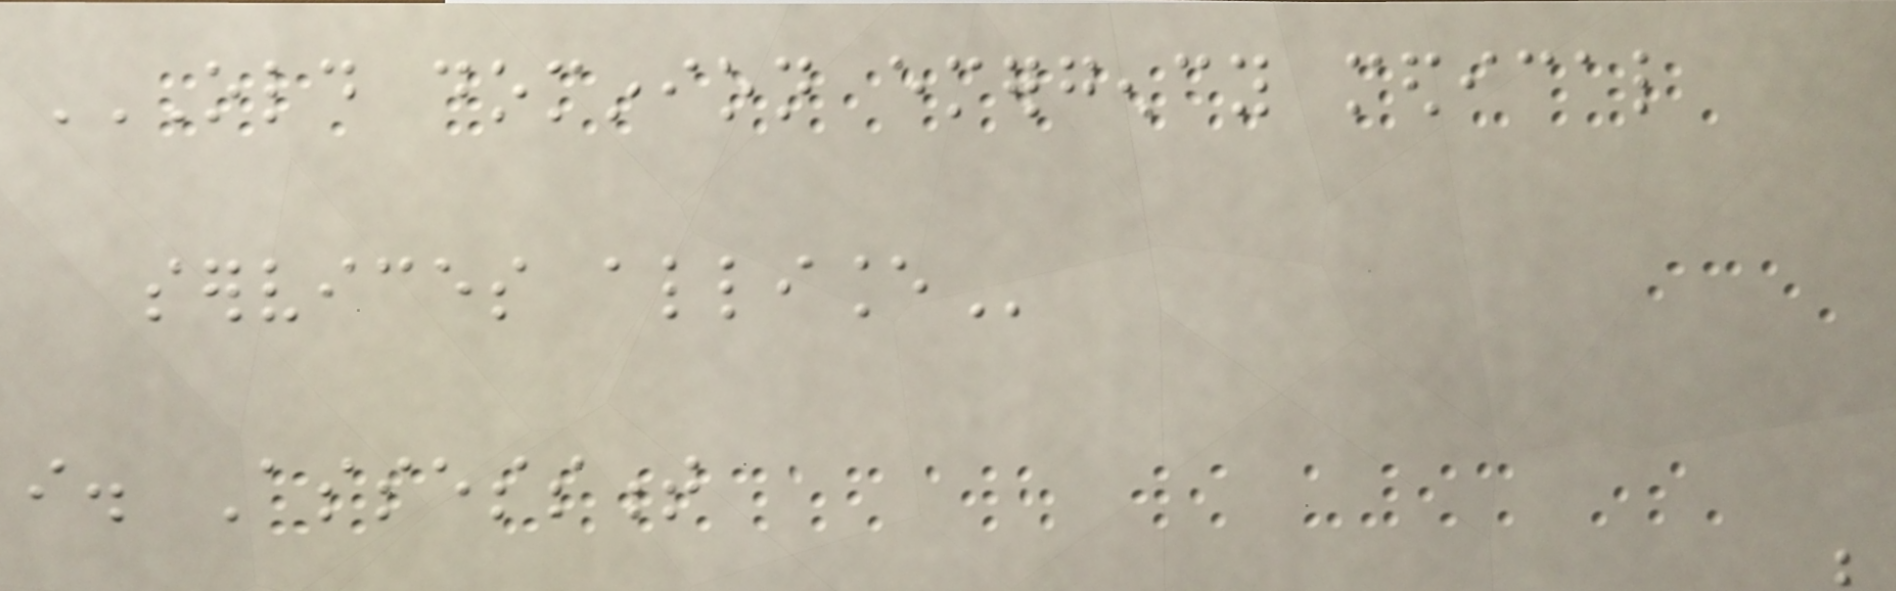OLD DOMINION EMERGENCY MEDICAL
SERVICES ALLIANCE
i. Assessment
